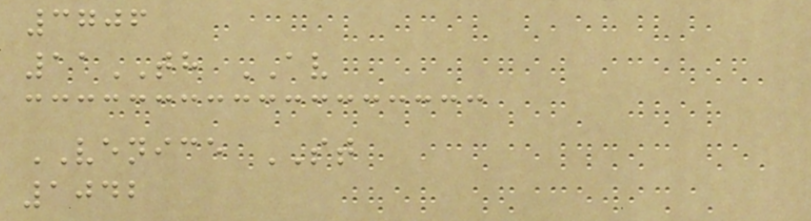3706
11TH AV
VENICE ST
1042
